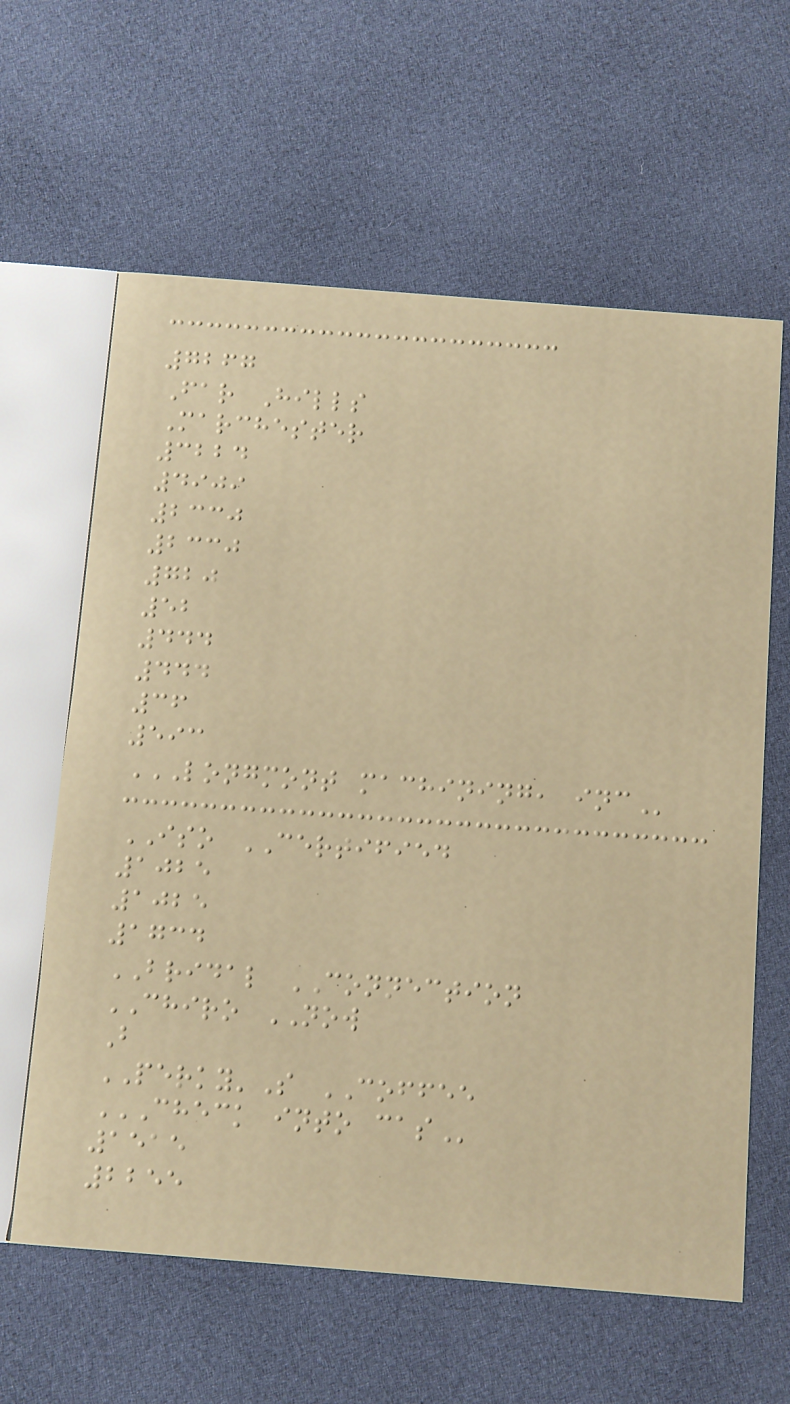7267
Far Hills
Marchester
3224
4909
2330
2330
720
52
444
444
36
593
LONGMONT MACHINING, INC
ISO CERTIFIED
1025
1025
1734
BRIDAL CONNECTION
CHIRO NOW
B
PERKY'S COFFEE
CHECK INTO CAS
1515
2255
